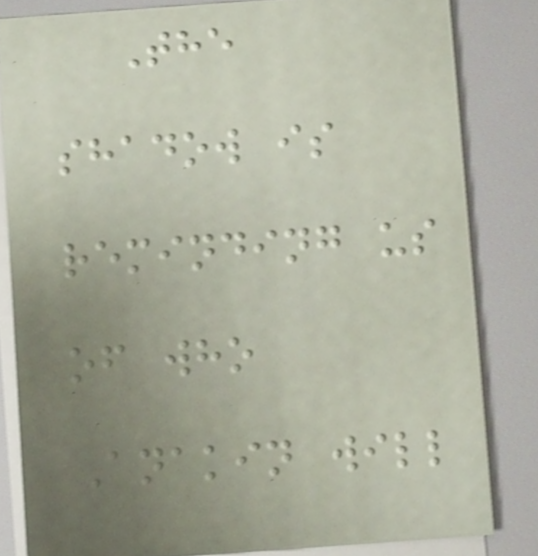The
shadow is
reminding us
of who
Anakin will
